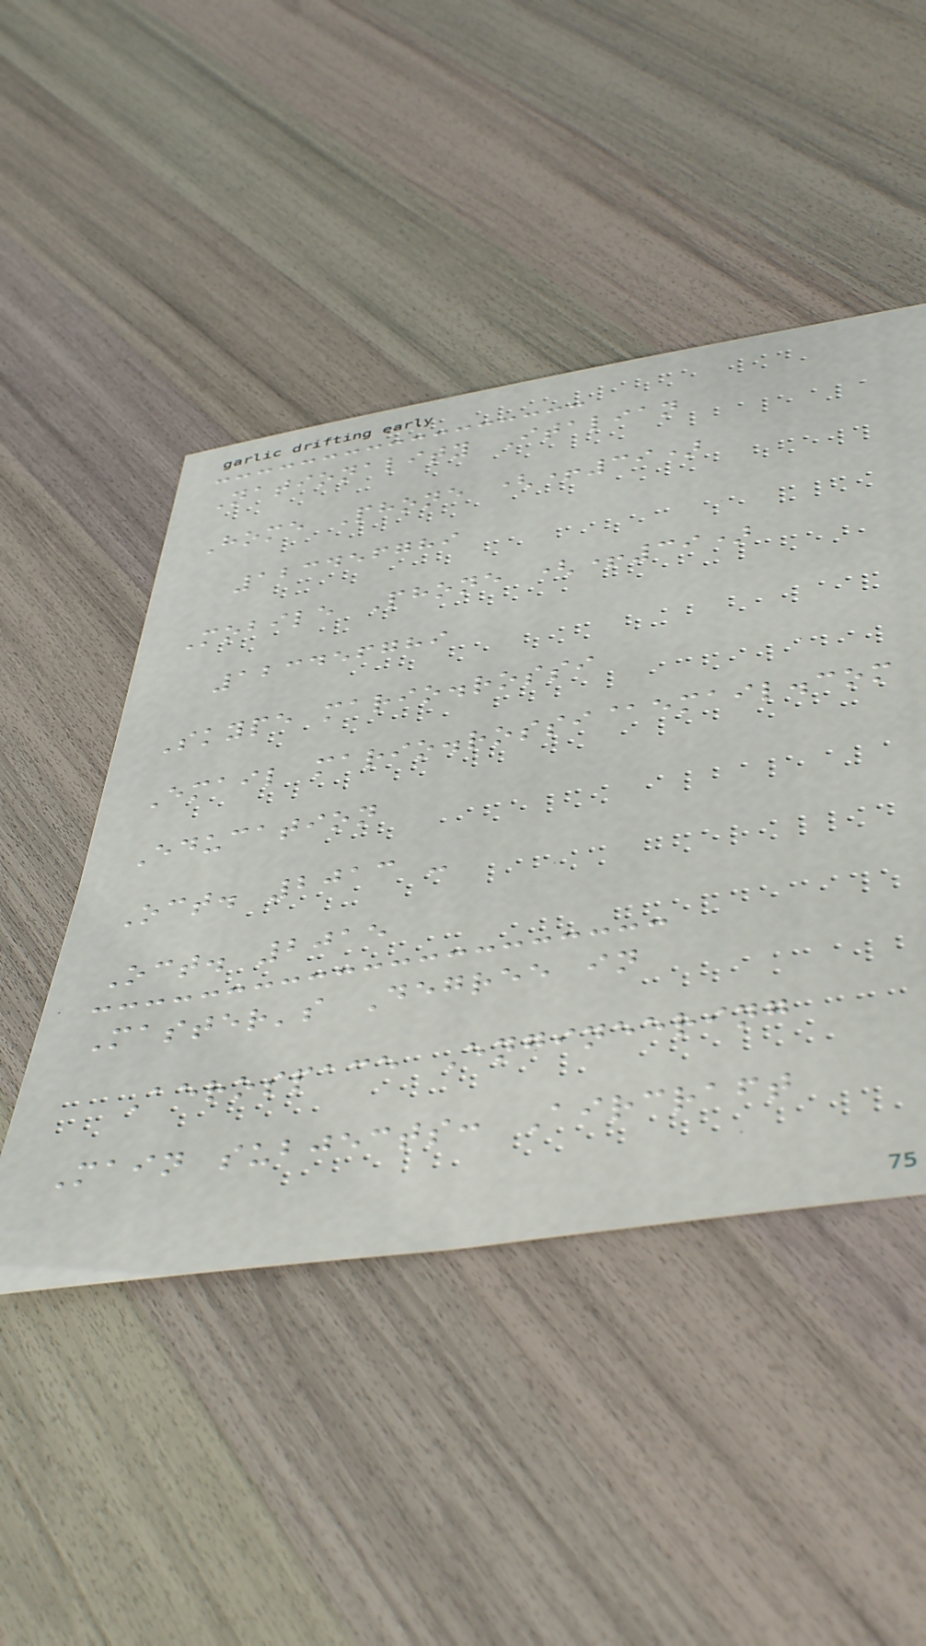Nationality Italian
Home Phone (+39)
123456789
Mobile Phone (+39)
123456789
Skype mario.rossi
Email mario.rossi@email.com
Education
Oct. 2013 -
Oct. 2015
Master's Degree in
Aerospace Engineering
Main subjects: Aircraft
